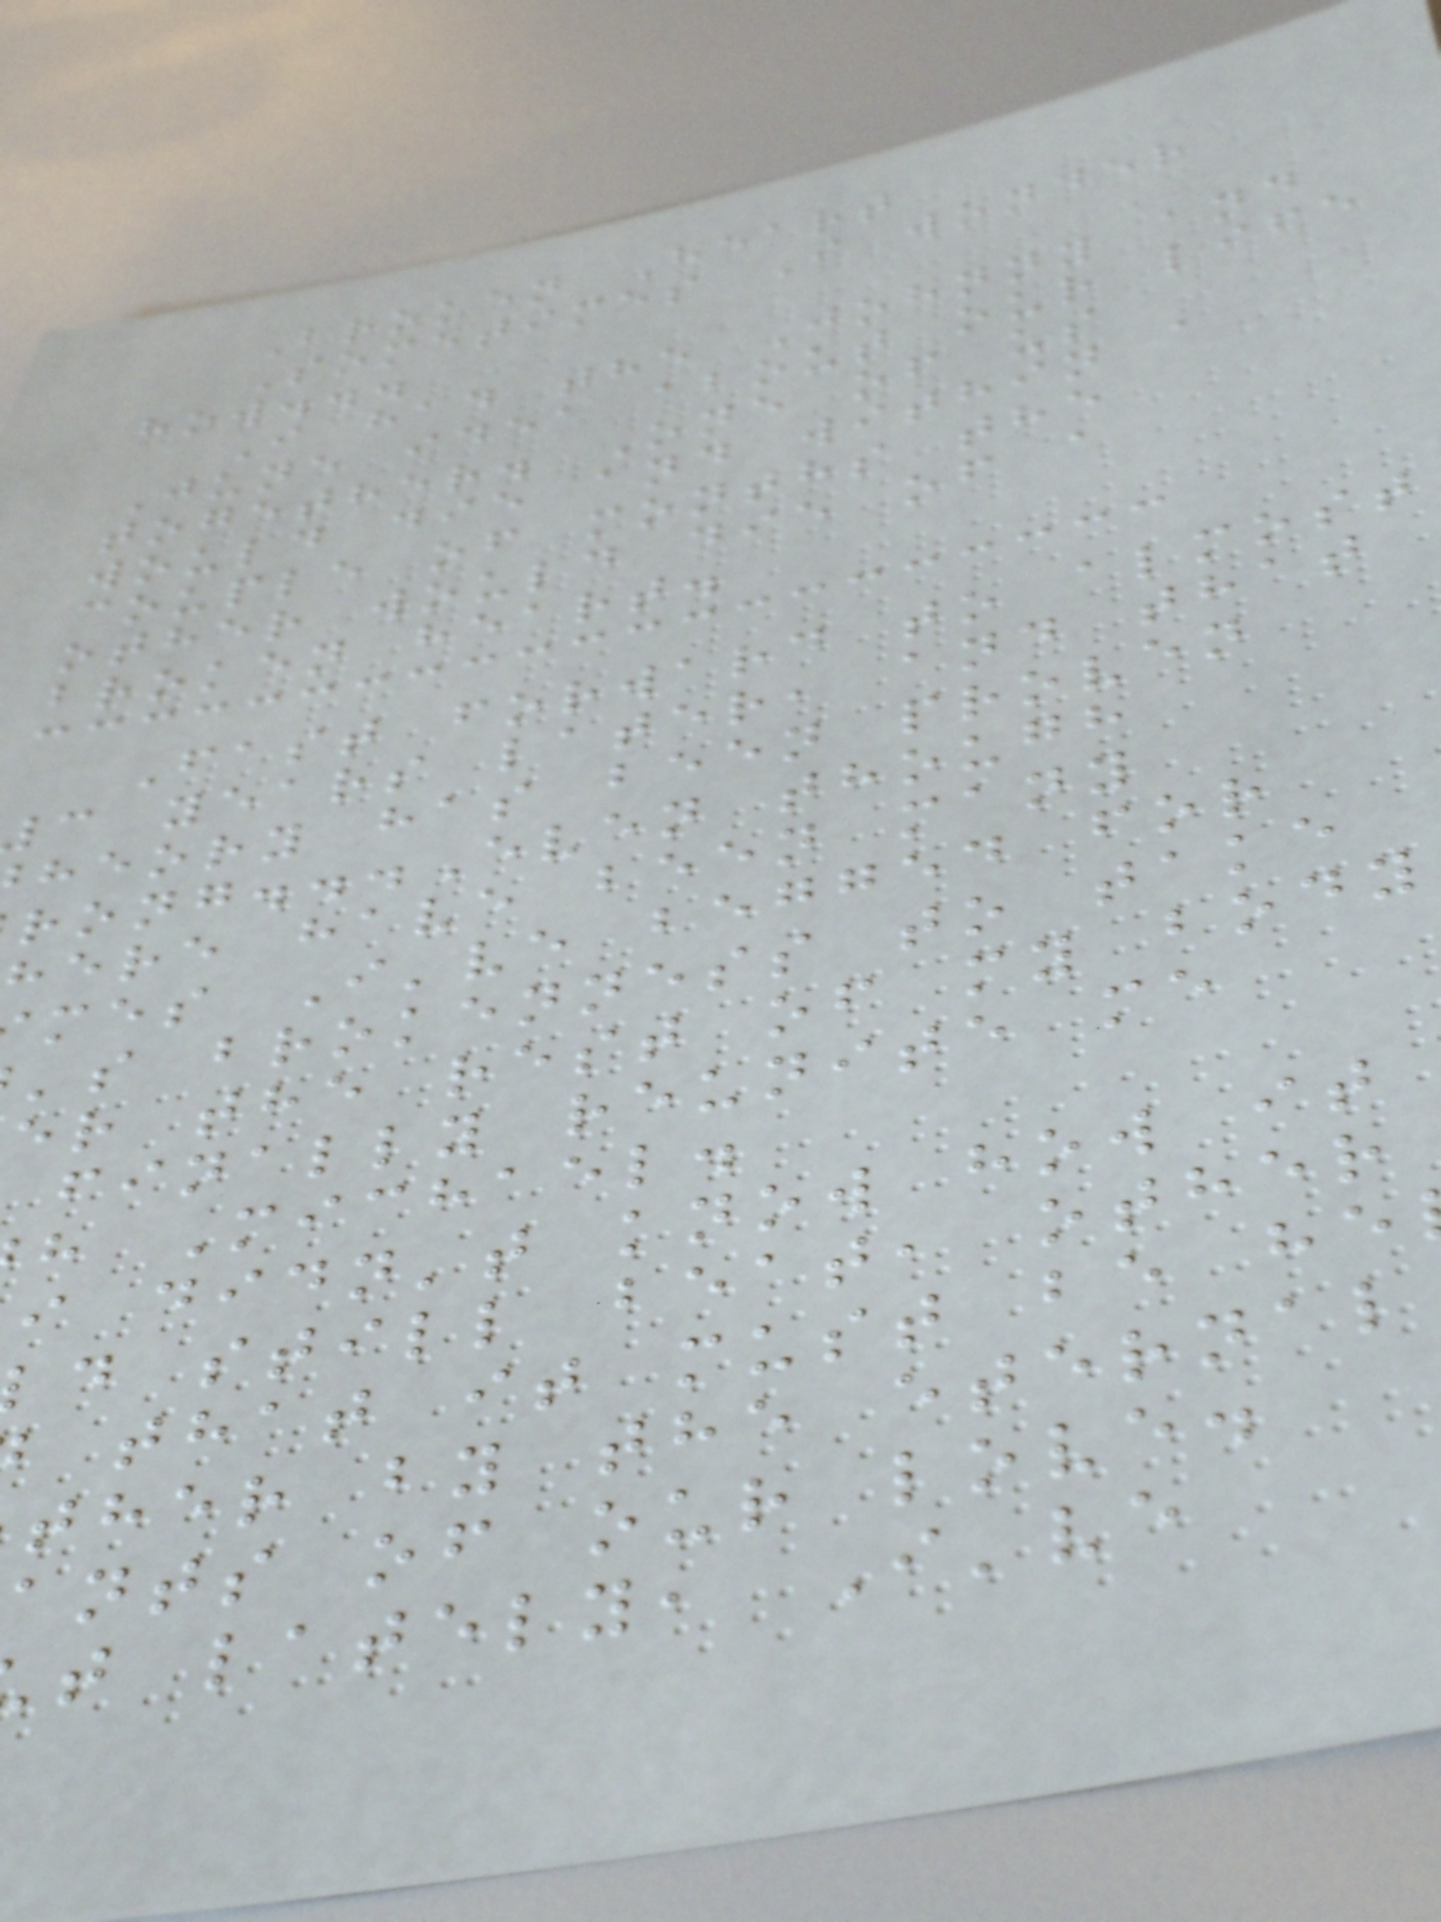Broken Heart
Sometimes I wonder
how...
I had the Johnny and
June idea about our life
together. One of us
would die and within a
couple of months the
other would die of a
broken heart.
Fast forward to almost
c years later, and that
heory has been proven
rong...Even though
here have been many
mes I've begged for
's brokenness to take
er the rest of my body
finally reunite me
h Michael.
i didn't know how it
d still beat, other
that it must be he
ther by the eternal
ants of our love.
t lately, I've
